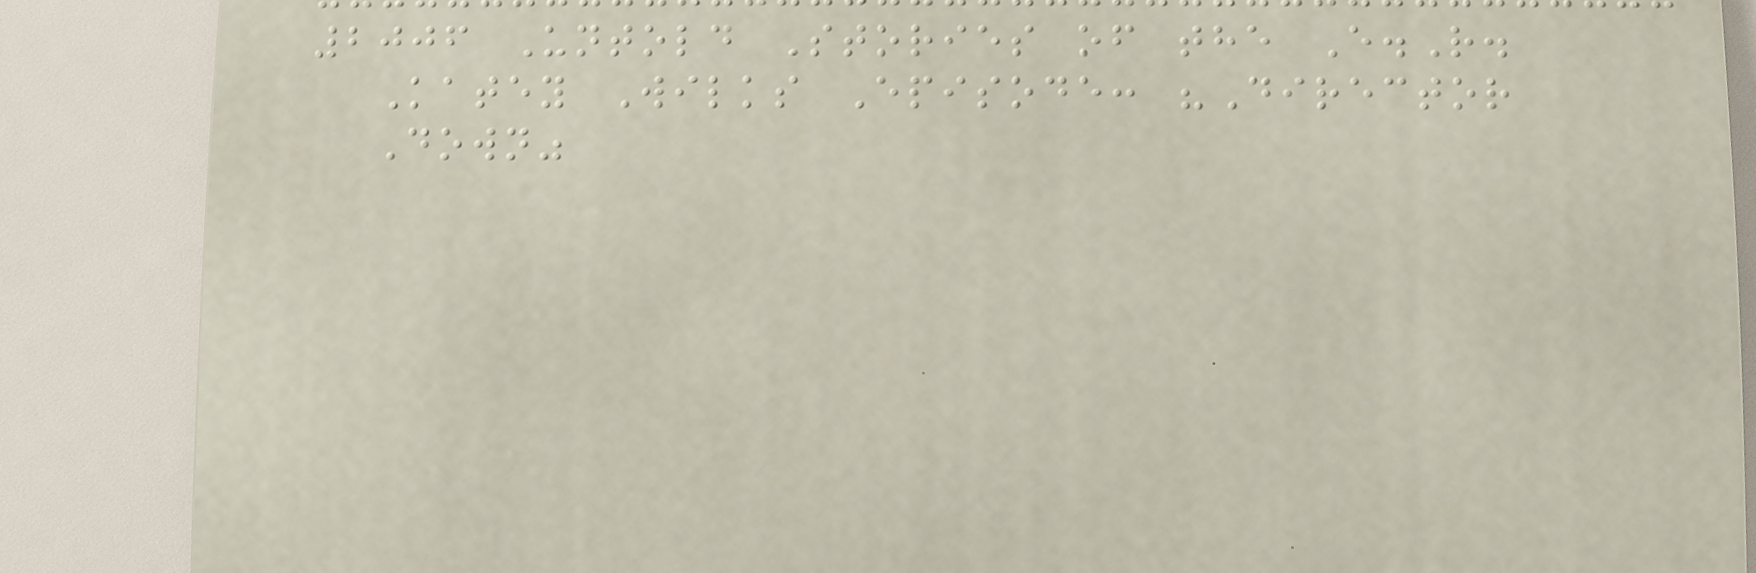2006 Untold Stories of the E.R.
Katey Wilks Episode: "Director
Down"
